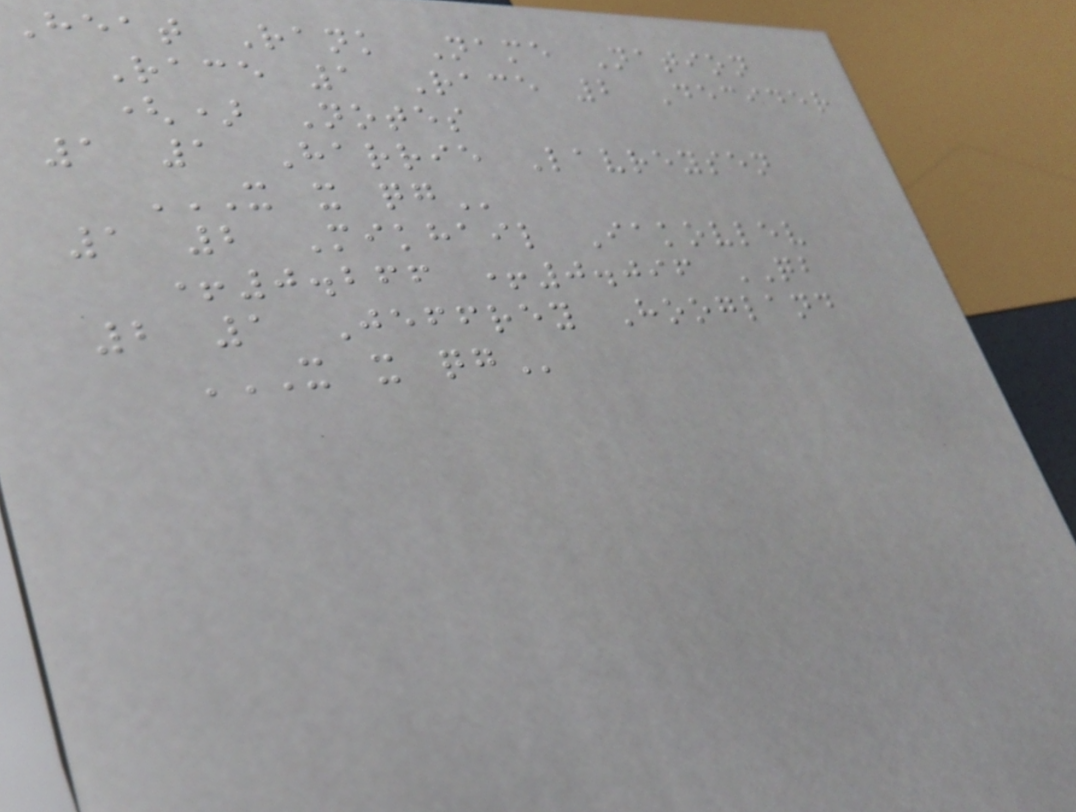Heat Rank Name Nation
Race 1 Race 2 Decider
() Notes
1 1 Harrie Lavreysen
X X QG
1 2 Mikhail Iakovlev
+0.266 +0.096 QB
2 1 Jeffrey Hoogland
X X QG
